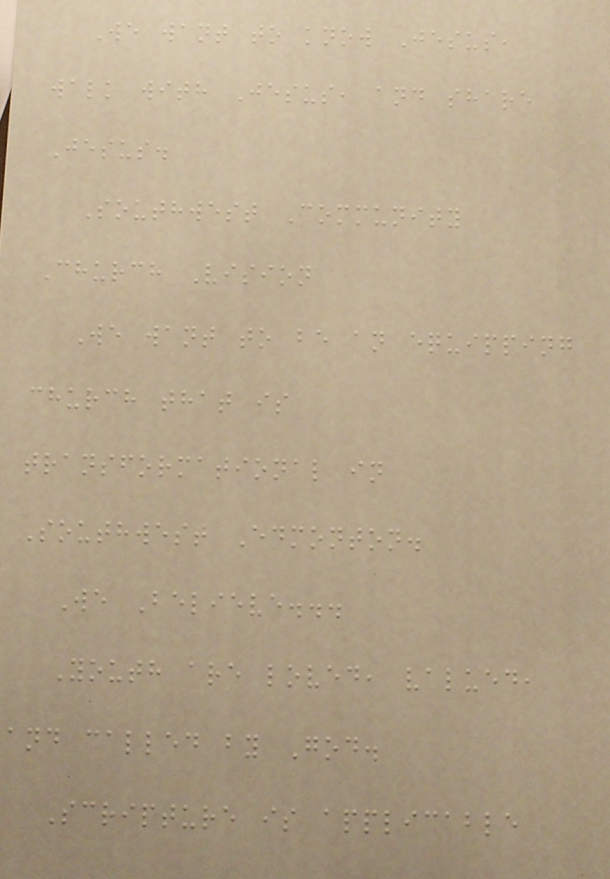We want to know Jesus,
walk with Jesus, and share
Jesus.
Southwest Community
Church Vision
We want to be an equipping
church that is
transformational in
Southwest Edmonton.
We Believe...
Youth are loved, valued,
and called by God.
Scripture is applicable
